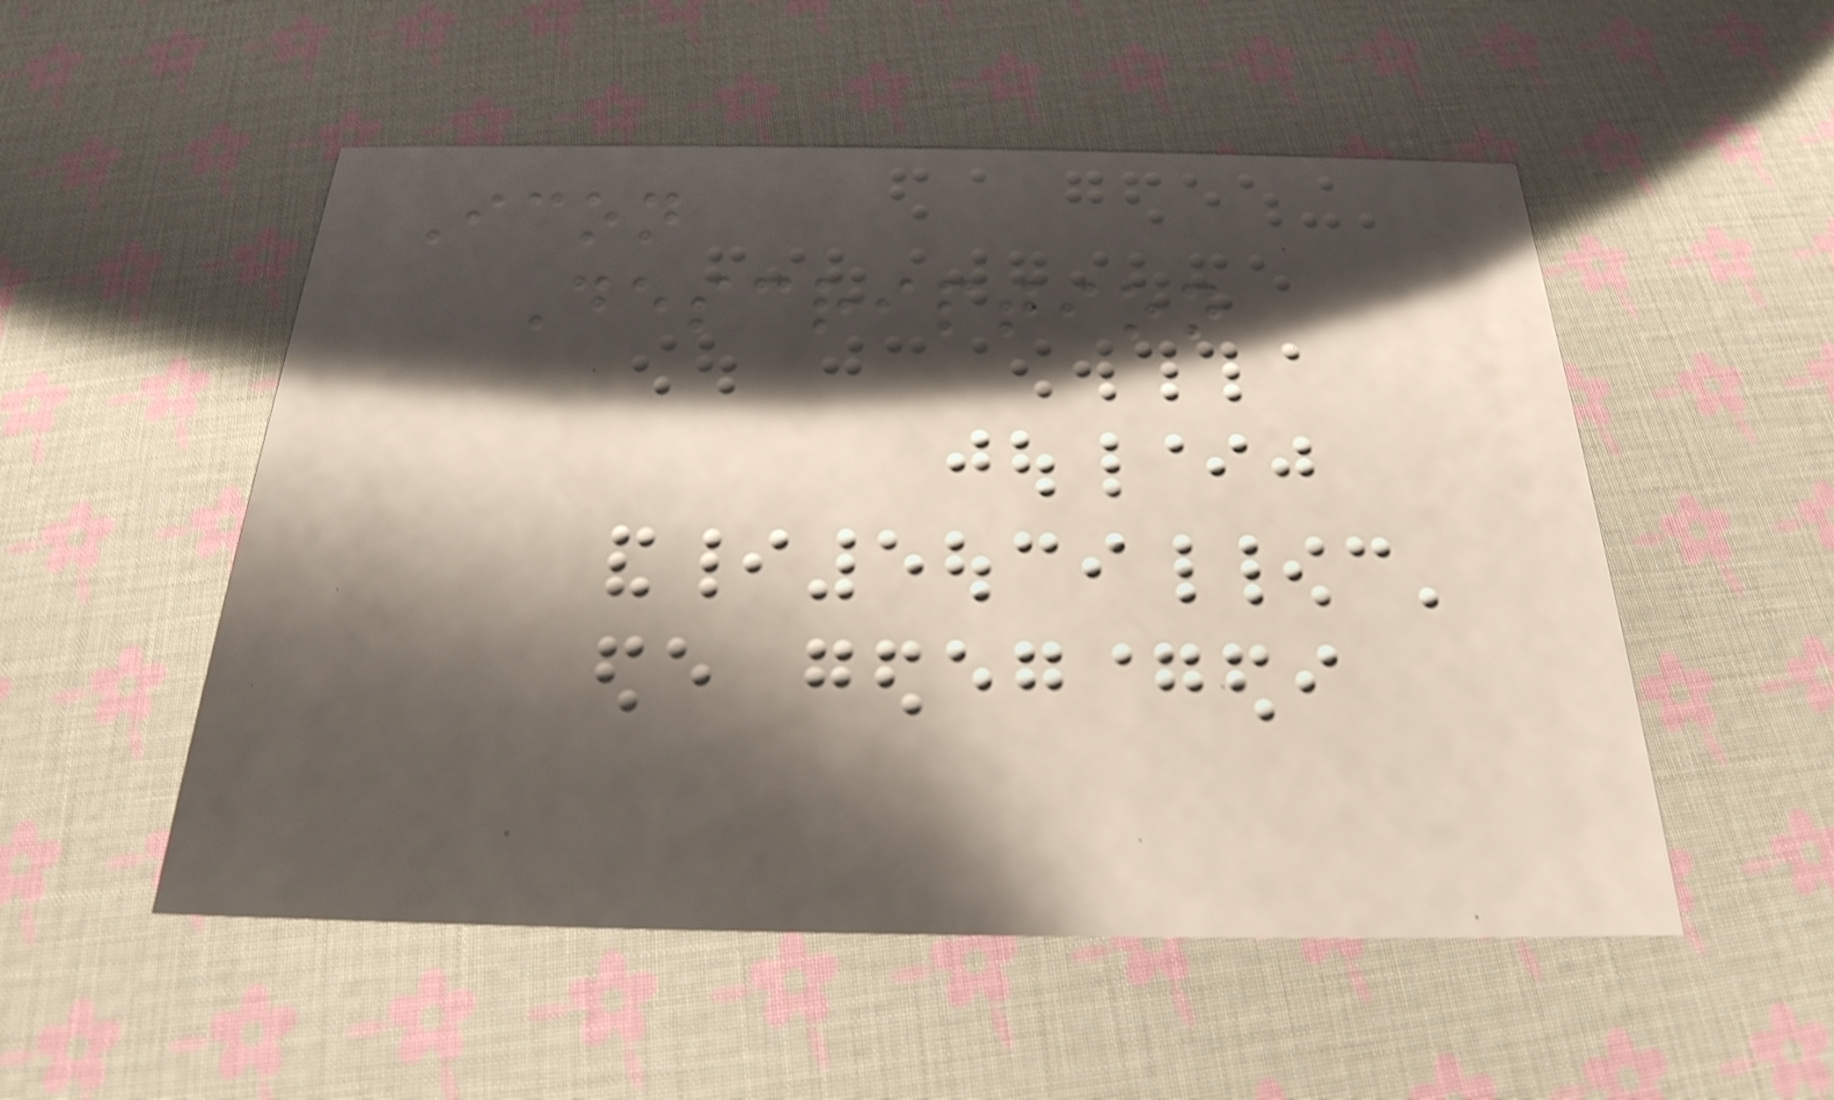Icon
Description
